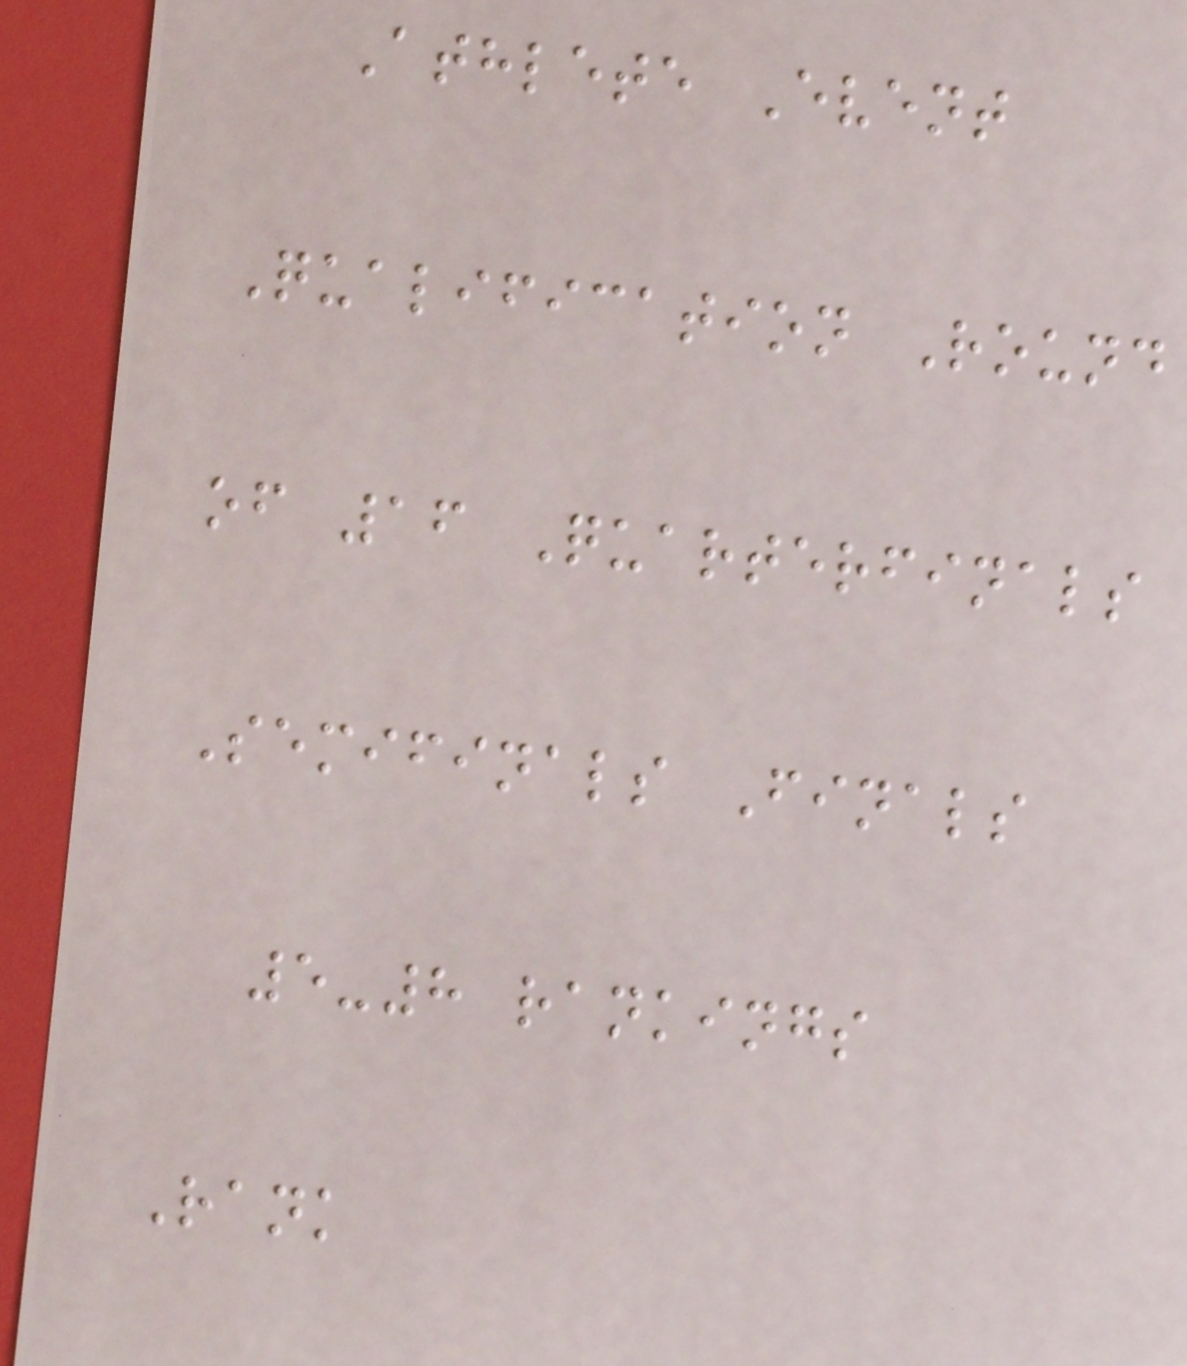Athlete Event
Qualification Round
of 16 Quarterfinals
Semifinals Finals
5-8 rankings
Rank
